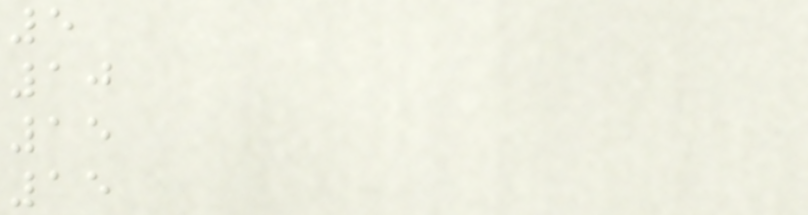5
10
15
15
